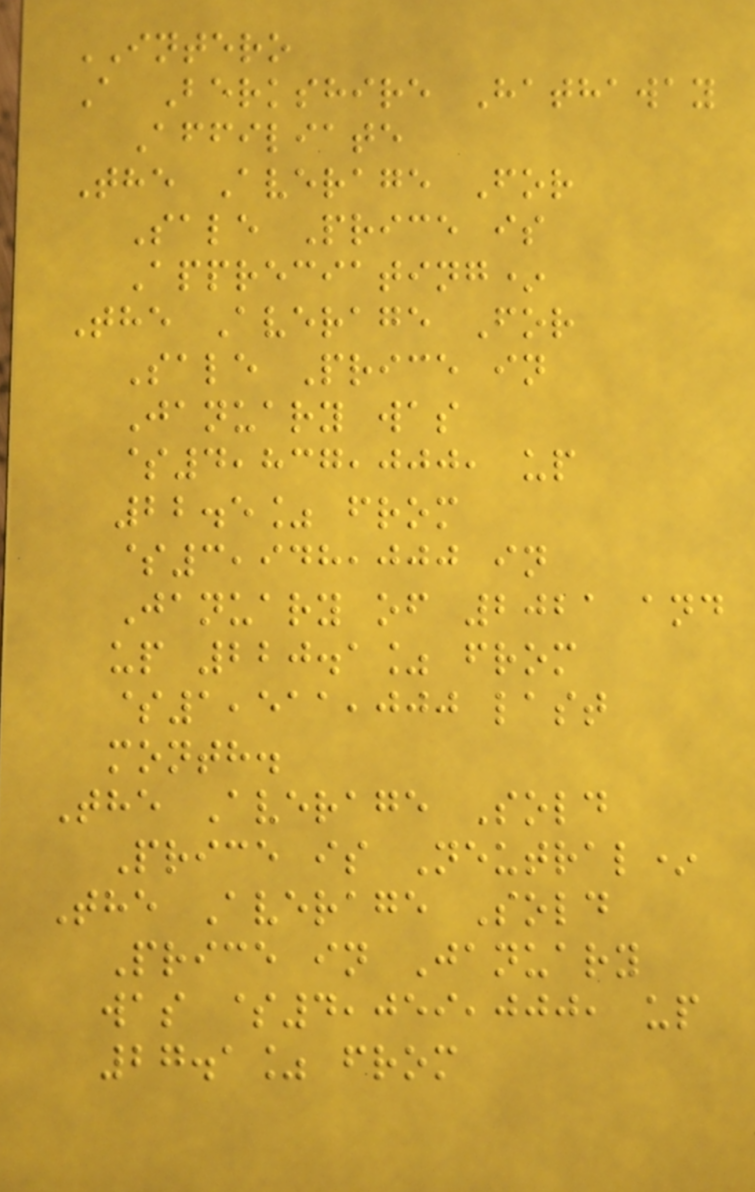INTERO
A Berkshire Hathaway
Affiliate
The Average For
Sale Price is
Appreciating*
The Average For
Sale Price in
January was
$4,837,000, up
22.5% from
$3,948,000 in
January of 2021 and
up 220.1% from
$1,511,000 last
month.
The Average Sold
Price is Neutral*
The Average Sold
Price in January
was $4,059,000, up
27.1% from
